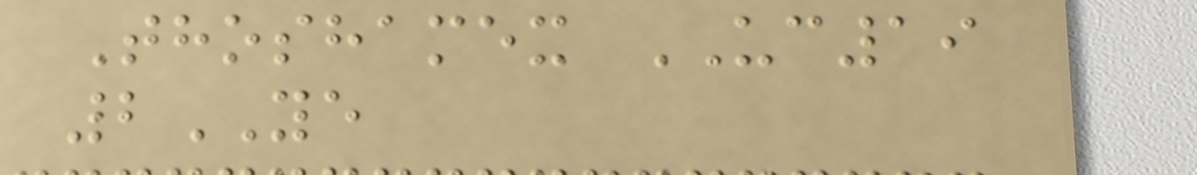Thoshamex UC19
2YE
